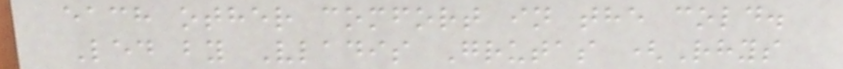each other comfort in the cold.
Led by Vladis Grutas (Rhys
